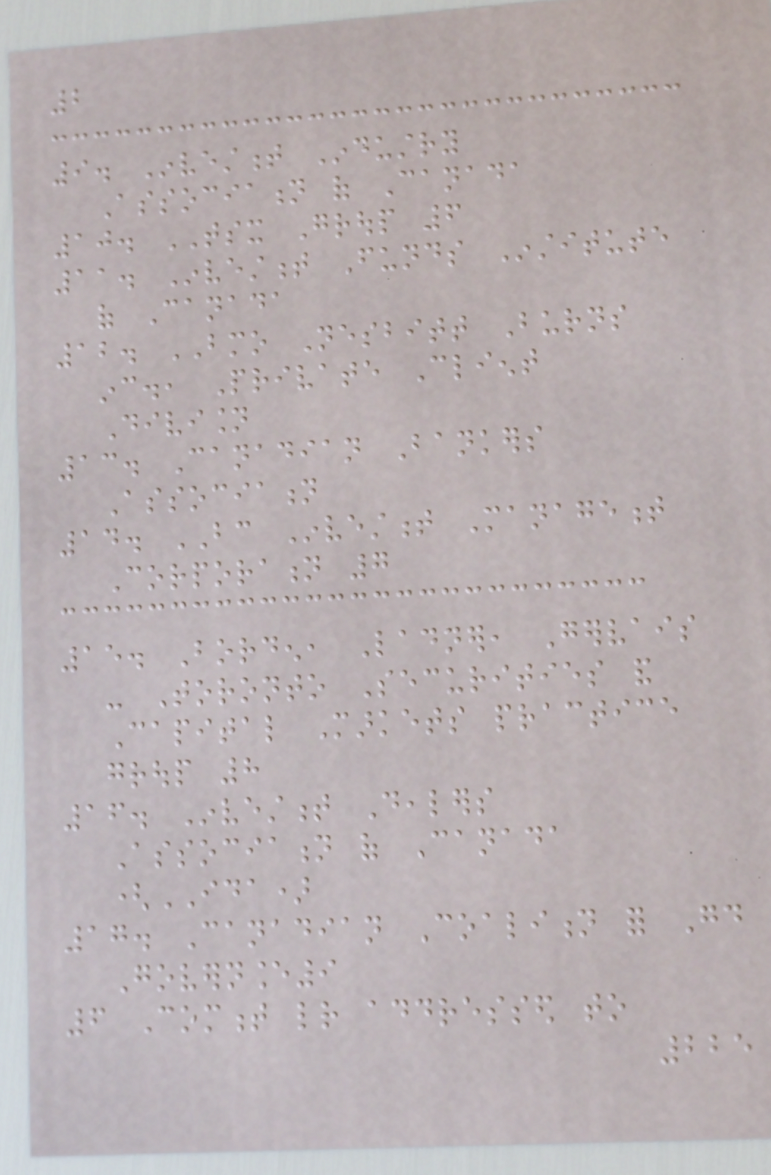2
9. Investment Industry
Association of Canada
10. TSX Group 6
11. Investment Funds Institute
of Canada
12. BMO Nesbitt Burns
inc., Private Client
Division
13. Canadian Bankers
Association
14. BC Investment Management
Corporation 7
15. Borden, Ladner, Gervais
- Toronto Securities and
Capital Markets practice
group 8
16. Investment Dealers
Association of Canada
(IDA)
17. Canadian Coalition for Good
Governance9
6 Comment letter addressed to
225
